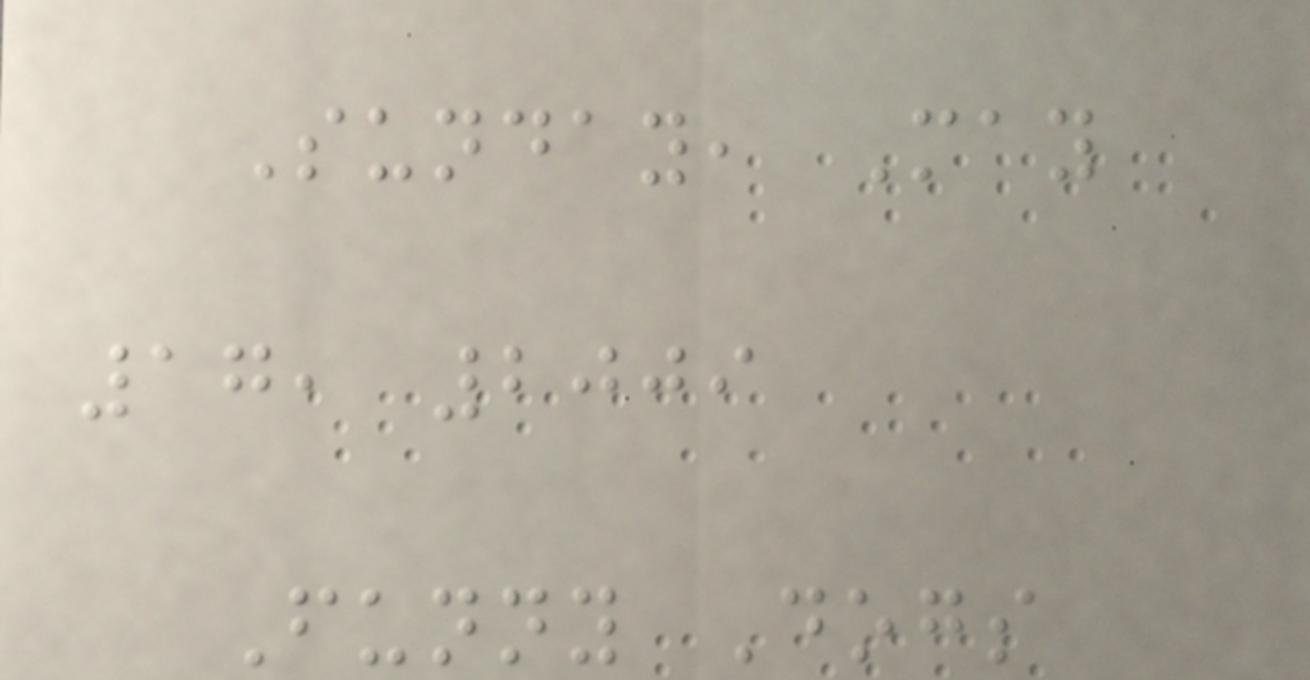Sunday, May
17, 2009
Funny Dogs
